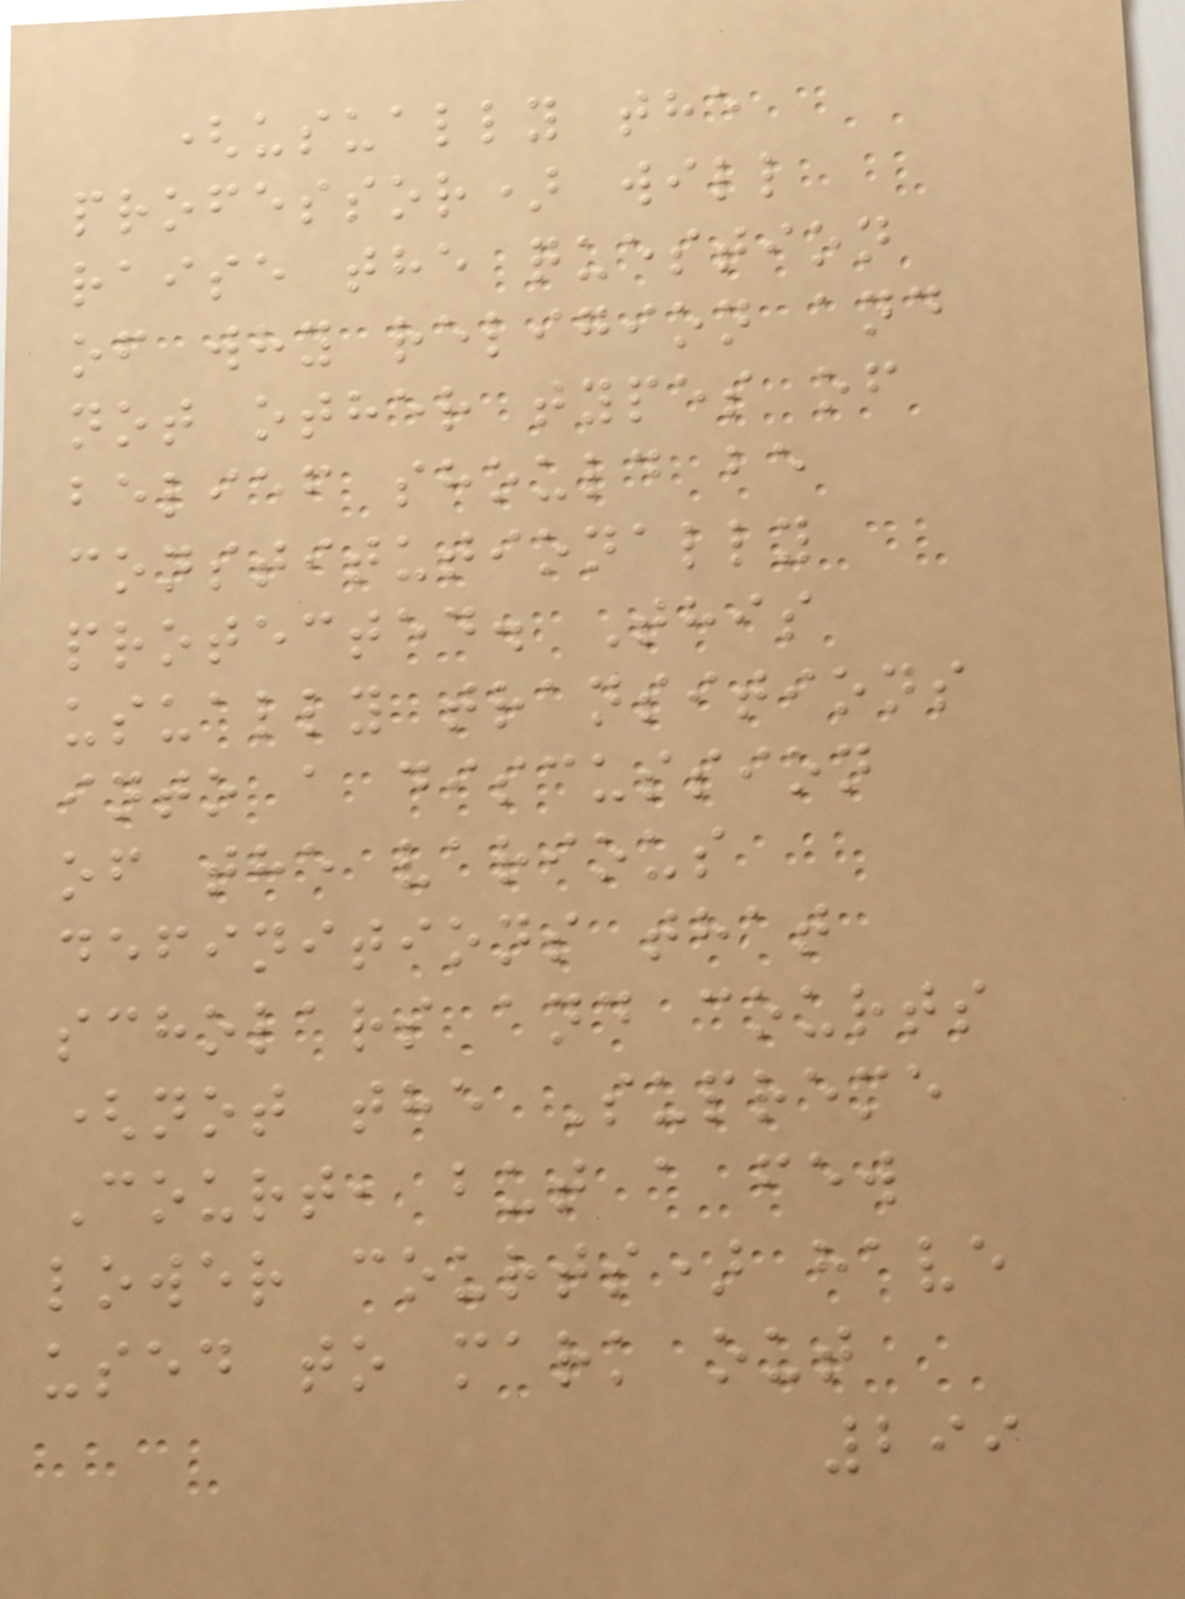(usually the
professor) will
raise the question
of why religion and
not other types of
belief should be
constitutionally
protected. This
usually transitions
into a discussion
of the various
definitions that
scholars and courts
(not the Supreme
Court, but a few
lower courts) have
used to mark out
299
